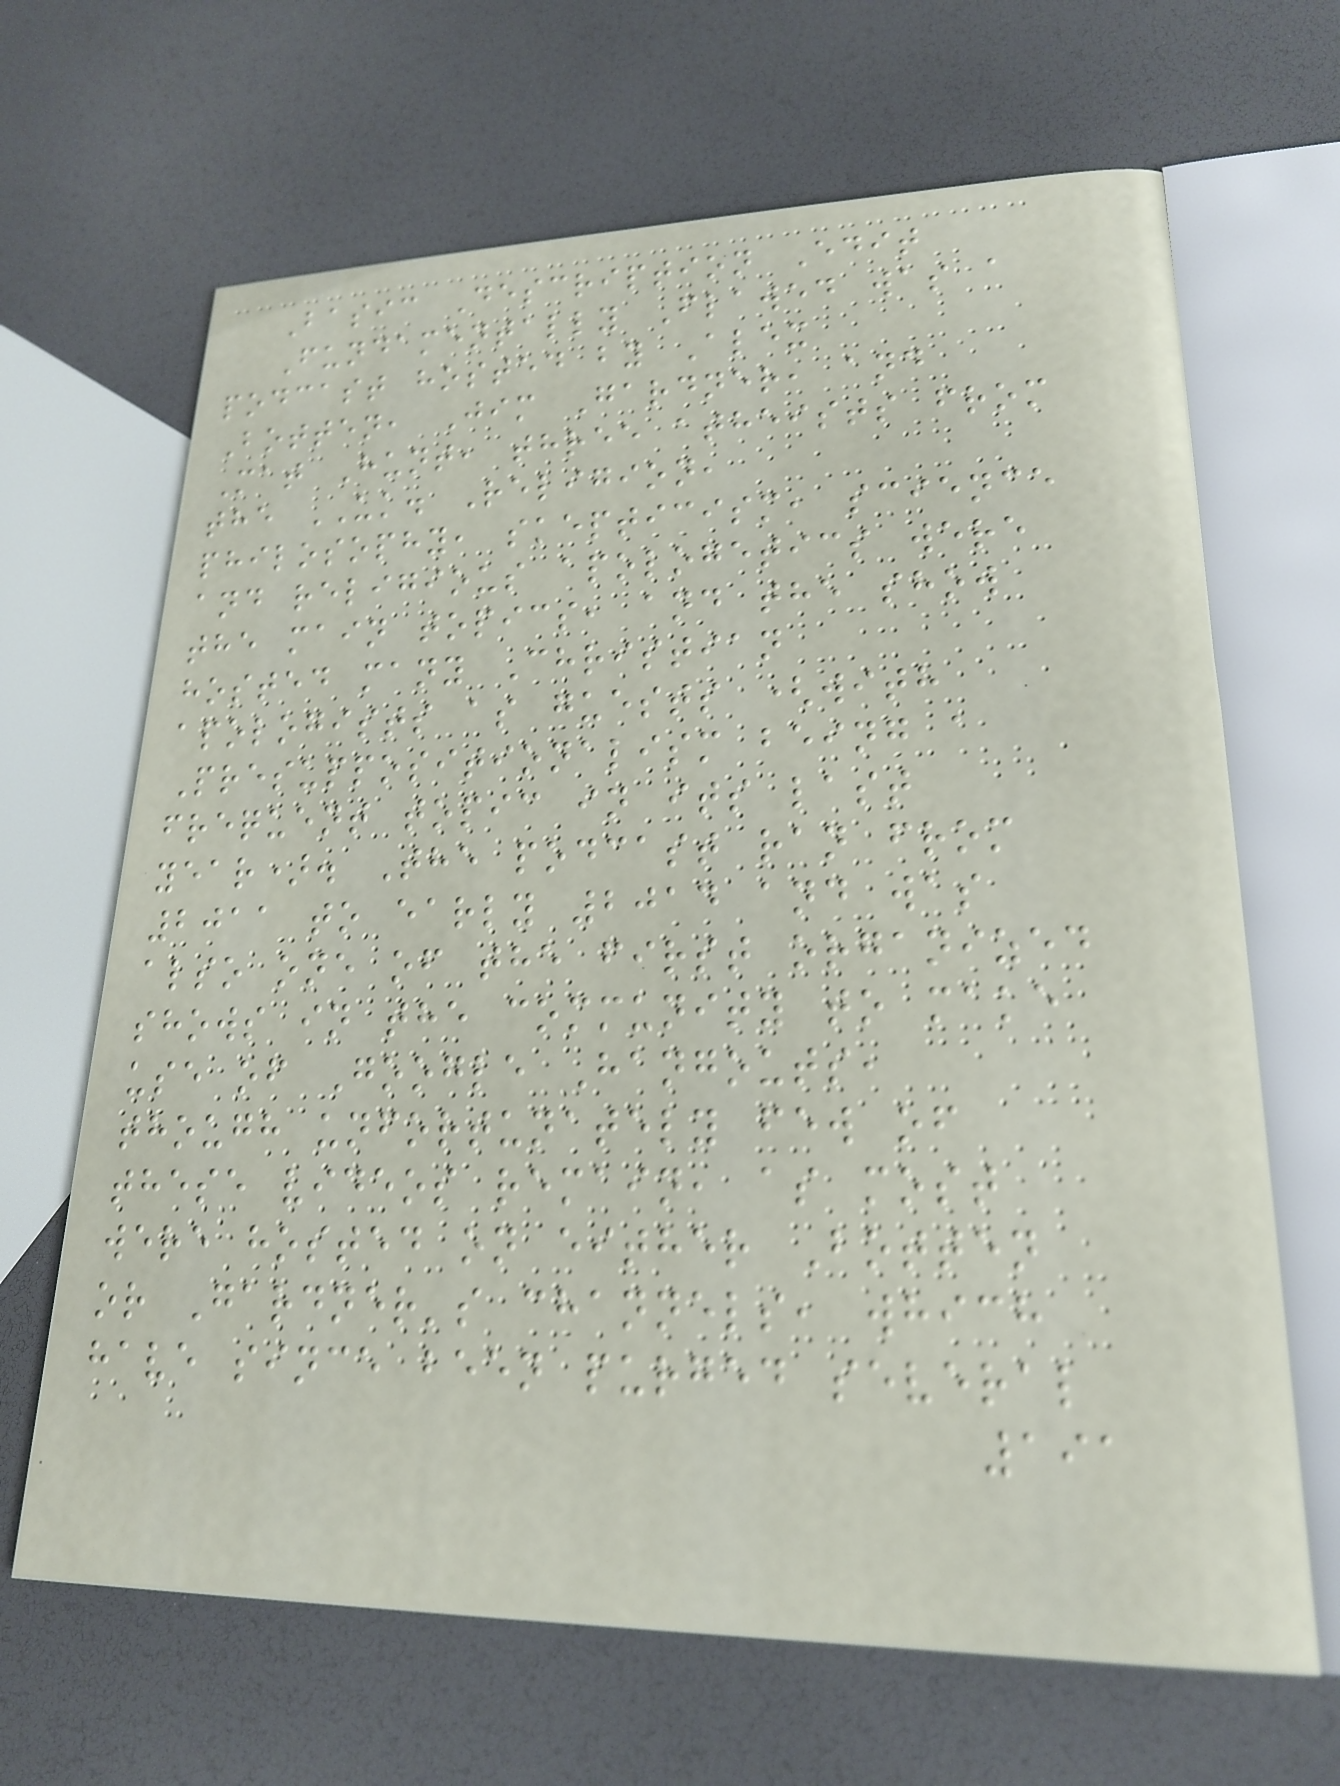Basic Description Edit
Fundamentally Flawed was a
podcast hosted by Alex
Botten, Jim Gardner, and
Mat Hunt, three atheists from
the UK. Religion,
philosophy, skepticism, science
and religious apologetics were
the main topics, and the show
hosted many Christian
apologists as guests (with
Presuppositionalism being a
frequent topic in its last
year). The podcast ran from
2011 to early 2014 and was
also one of the first organized
shows in the community to make
use of Google Hangouts,
though unfortunately few of
these videos remain, as most
were hosted on either Botten
or Gardner's channels, which
have since been purged several
191
